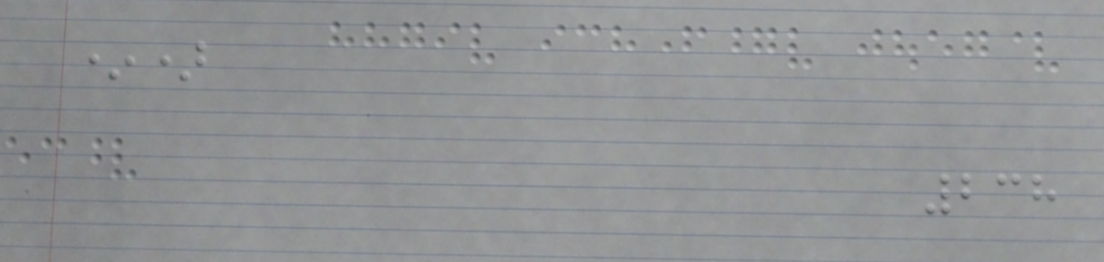*)
238
